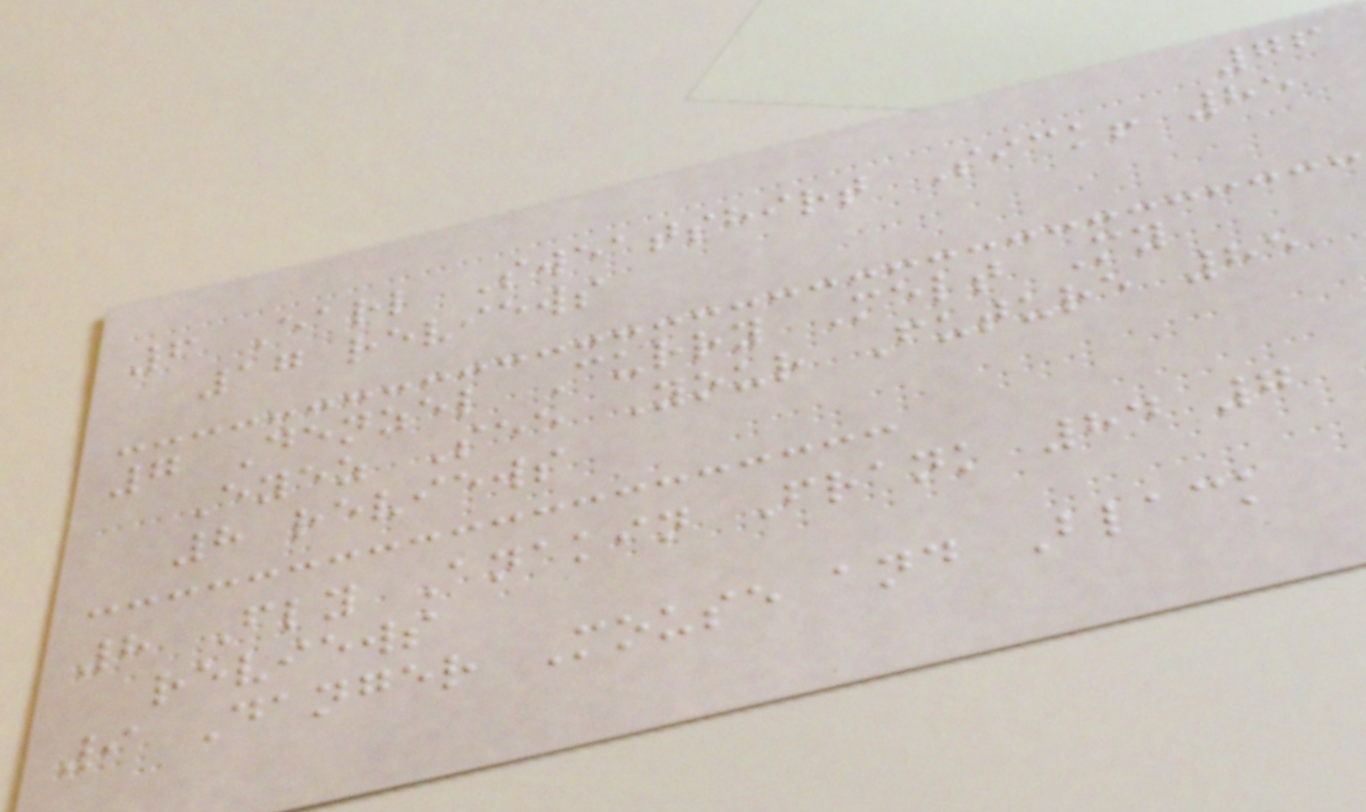76
6 Earl Sweatshirt Sick! 85
17 reviews
7 Denzel Curry Melt My
Eyez See Your Future 85
8 reviews
8 Fly Anakin Frank 84 7
reviews
9 Danger Mouse and Black
